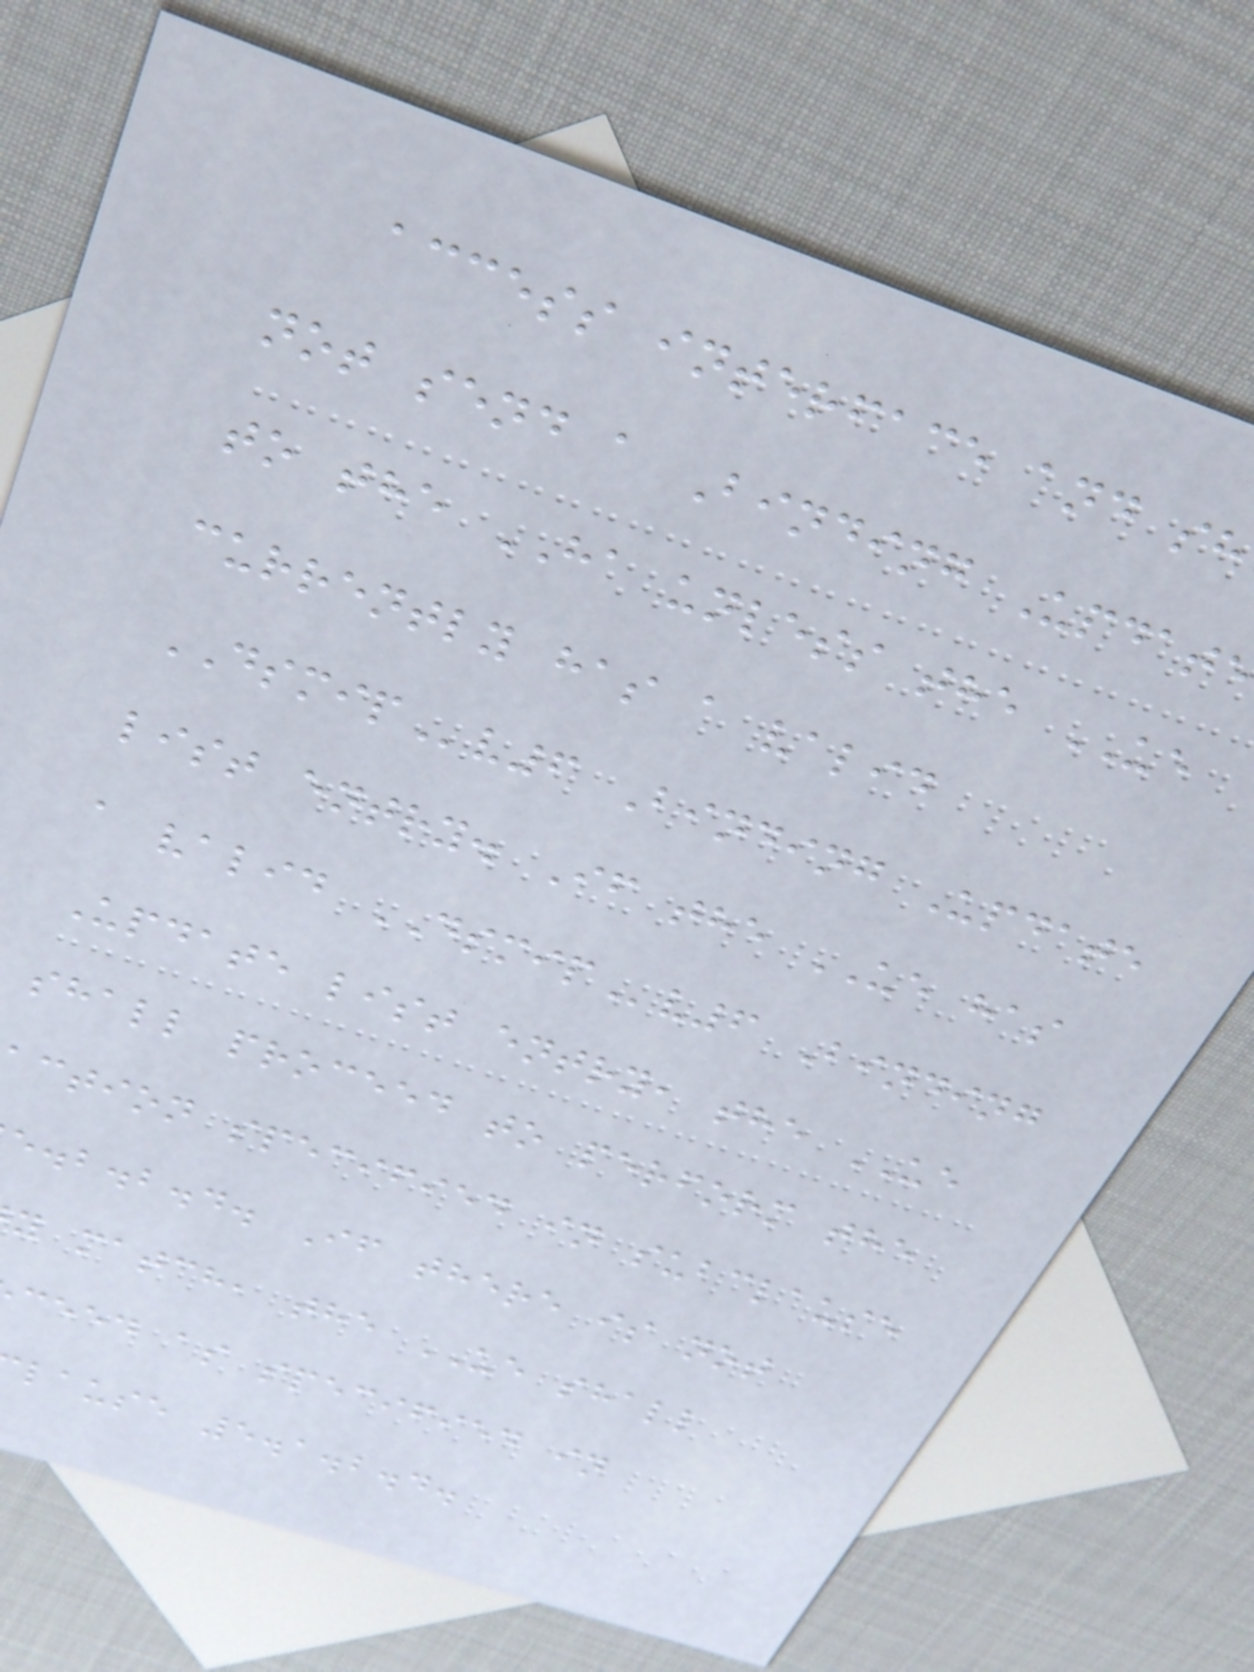access interface and sh
not send a Binding Updat
to the HA unless the UE
currently has a valid
DSMIPv6 Binding Update
list entry. If the UE has
a valid DSMIPv6 Binding
Update list entry, the UE
shall proceed to perform the
action specified in subclause
e.b.b.d. If there is not
y match, the UE shall
ceed as specified in
lause 5.1.2.4.
